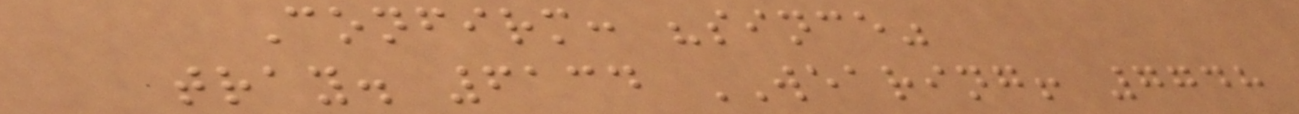Confirm: "since"
tray. 6134 WEARING! 7748
